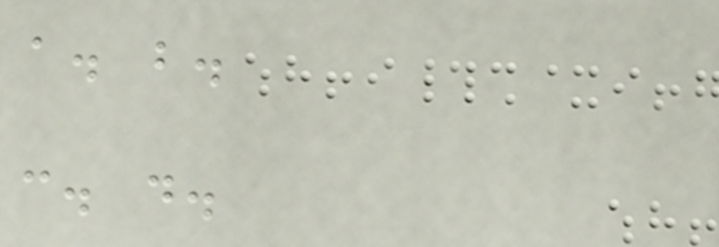a. b.
c. d.
